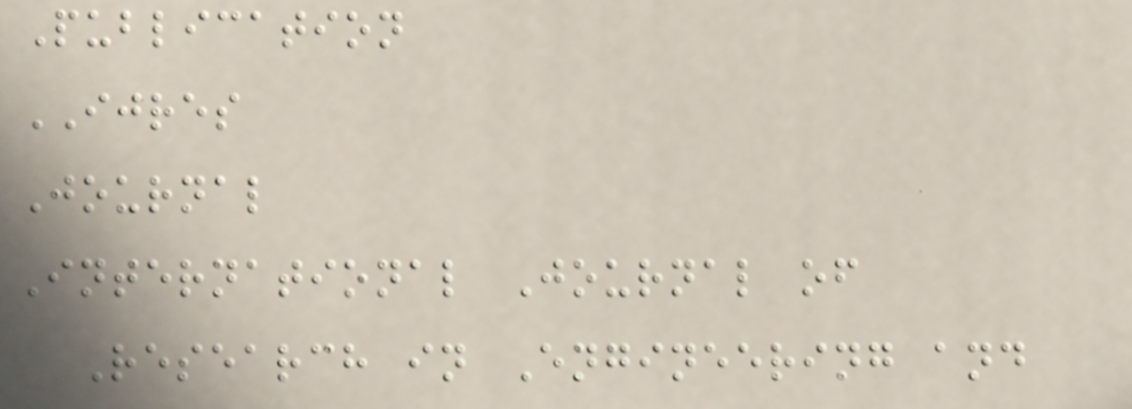Publication
IJRES
Journal
International Journal of
Research in Engineering and
